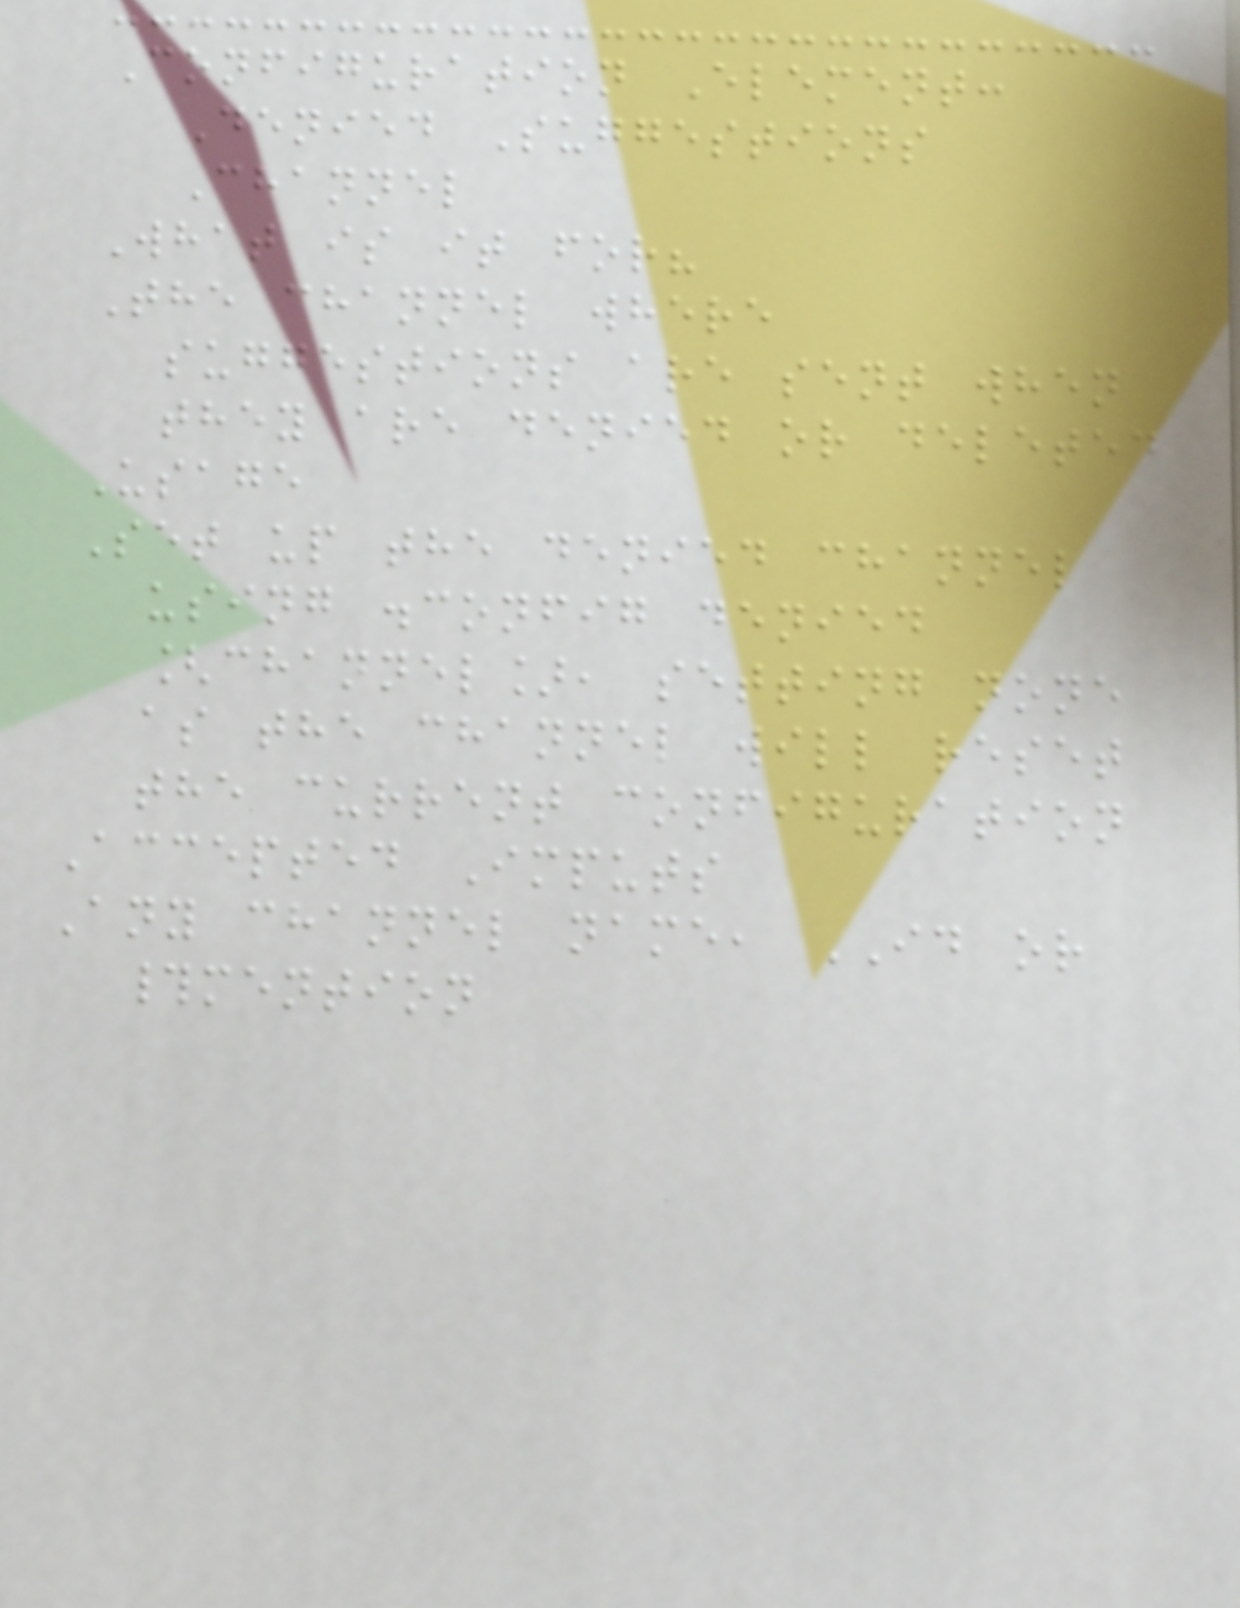Configuration Element:
Denied Suggestions
Channel
What is it for?
The channel where
suggestions are sent when
they are denied or deleted
Usage
Set up the denied channel
using .config denied
[channel], setting none
as the channel will reset
the current configuration
Accepted Imputs
Any channel name, ID or
#mention
